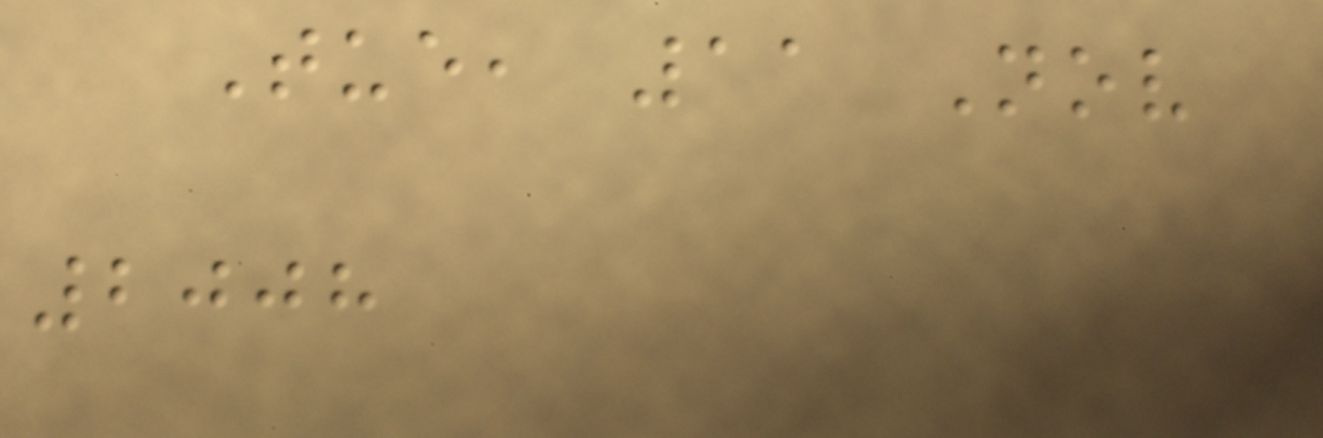Tue, 11 Nov
2008
